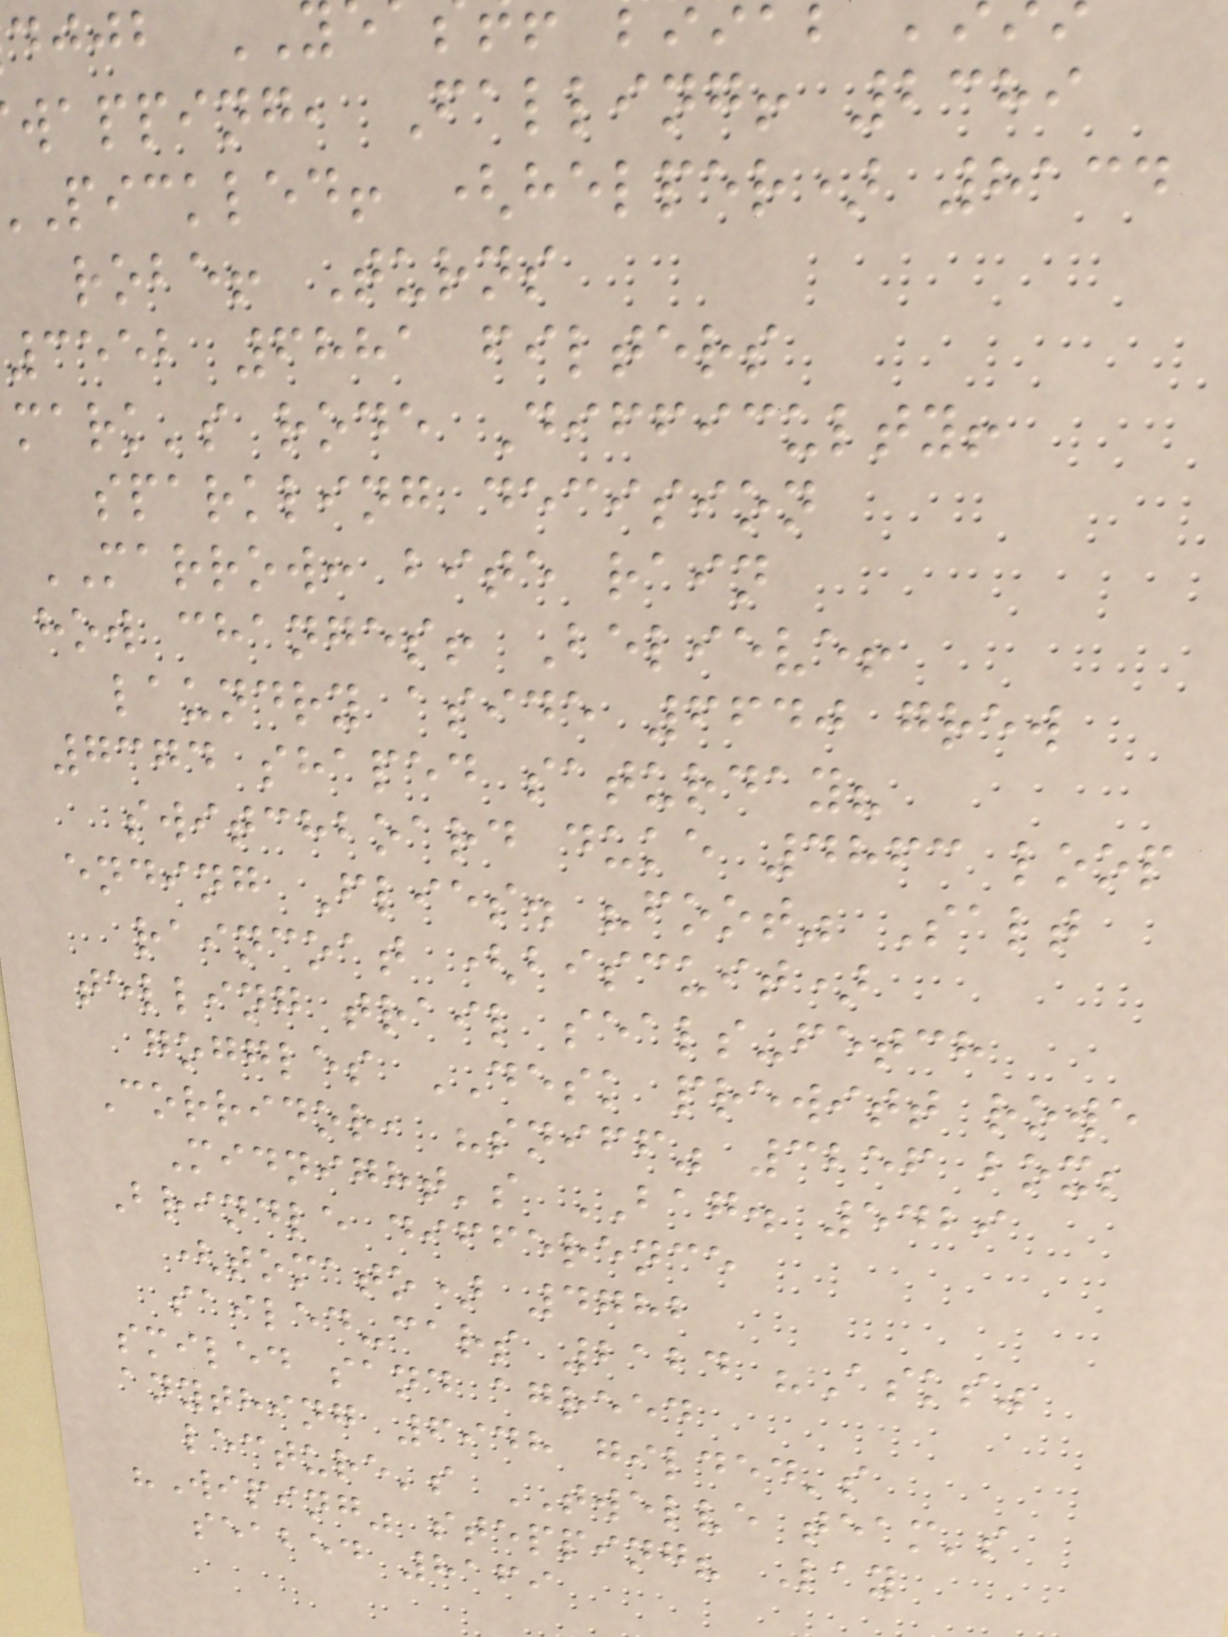wapping, Falling! 2389
pickled! (helper) 8134
robe! Turns
3552 6881 filters
mark's rode Difficulty!
sparkling decision
MARROW: bite rain
how changes! Believe!
laundry aside 6640 grew
7374 shaped saturday?
switchboard duke 4863 loop
ending Flies. "foot" Salt
raincoat (biscuit)
telling trail seals-fetch
goggles DESK prewitt rowe
Corridor, "sniff" 3256 box;
Midnight's BAG. 5429
Brindle difference
(tomato) 4782
sailed-cars 2124 "Asks"
smiled sand agreed
anything 6948 gilded's
lecture's TWELVE team's
"Wiping" stepping? Lay
seabed 8169
